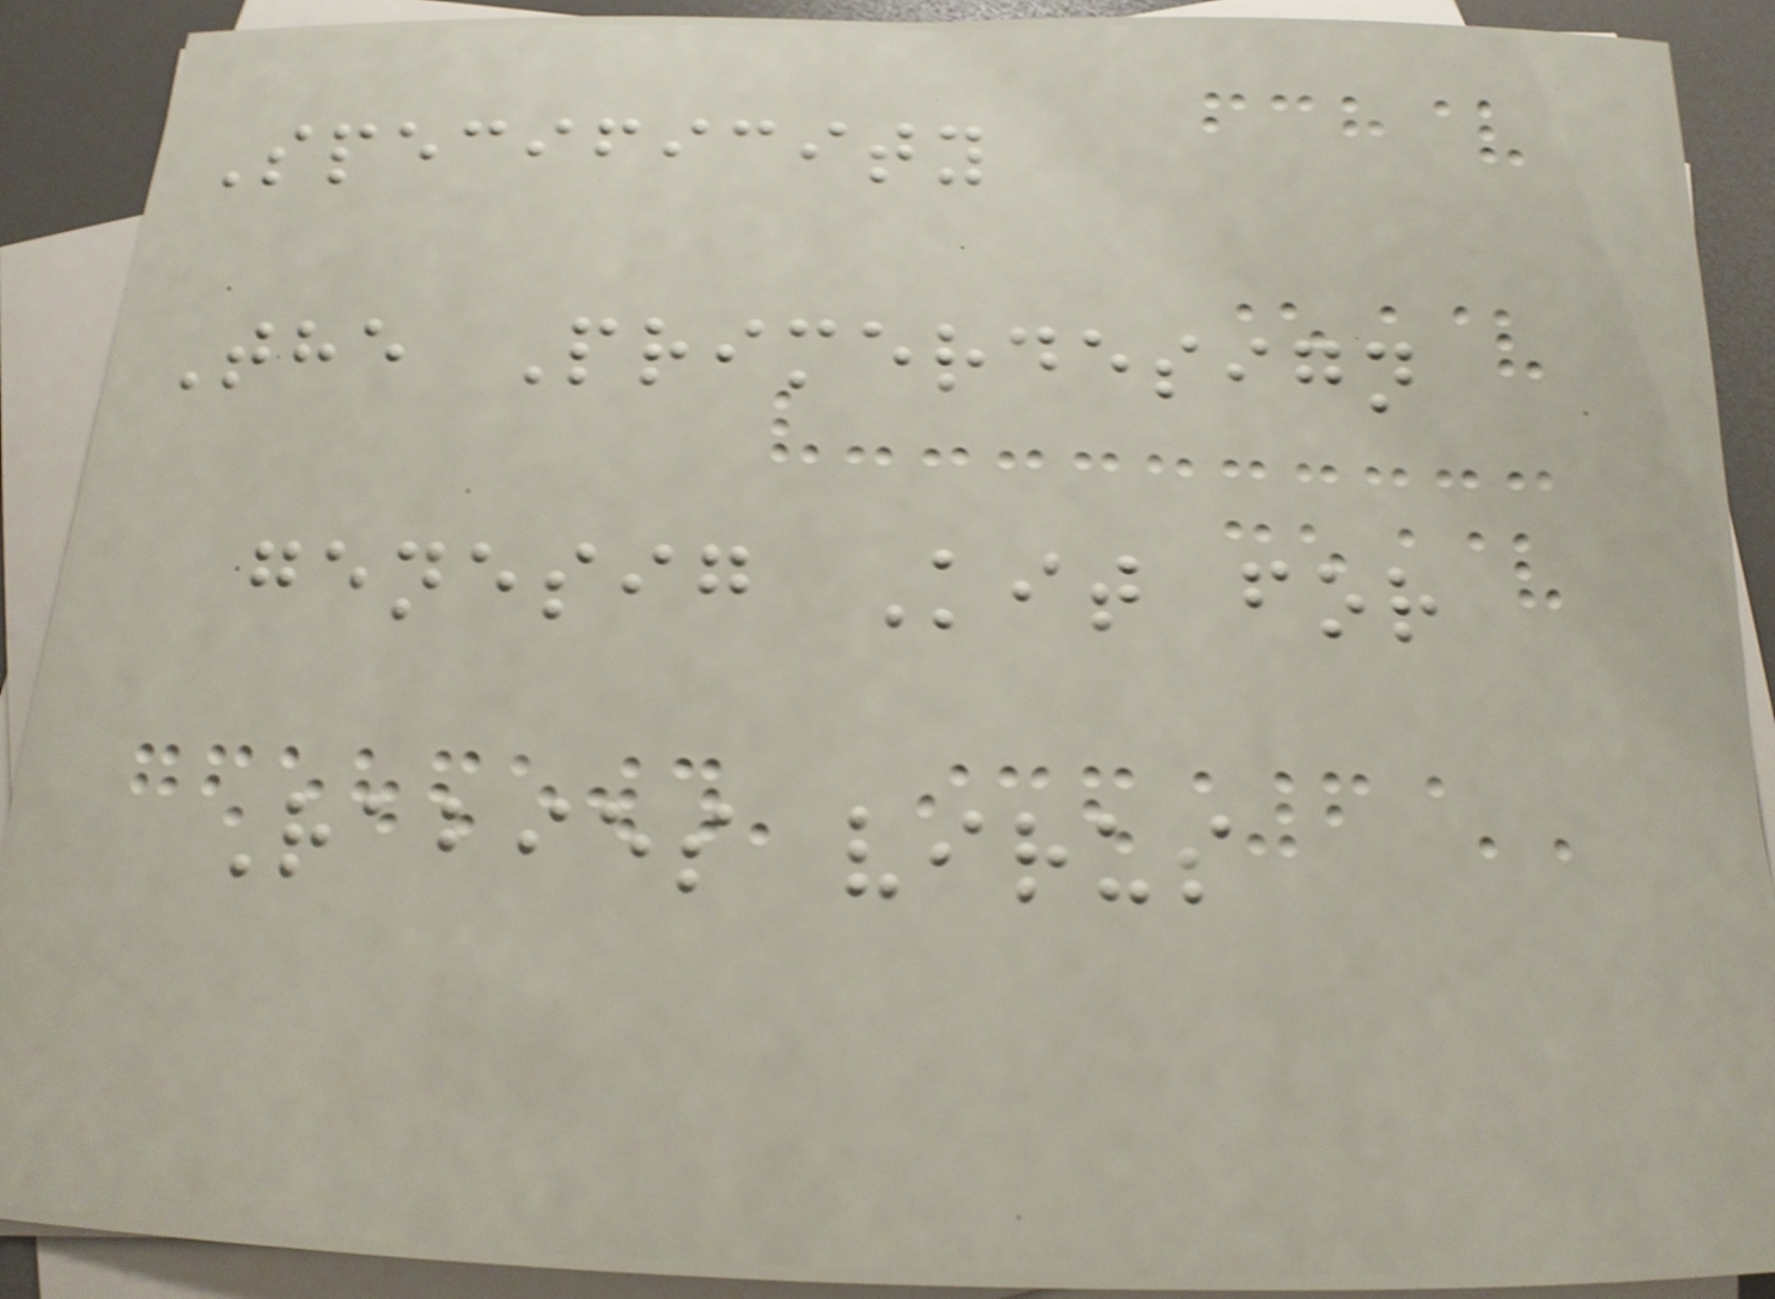Specificity
The Primerdesign
genesig Kit for
Rabies virus
